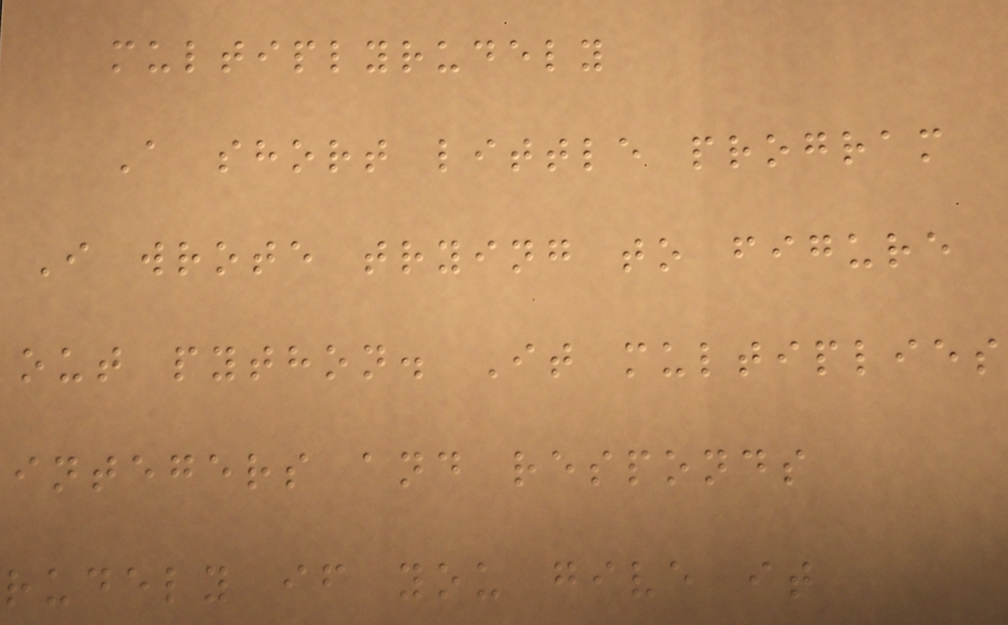multiplyrudely
A short little program
I wrote trying to figure
out python. It multiplies
integers and responds
rudely if you give it
